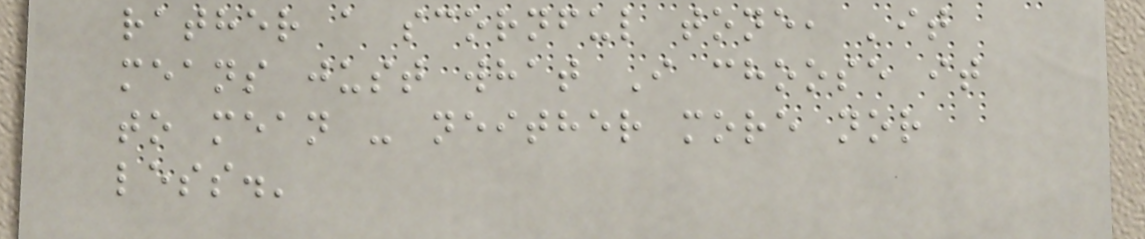rather a scornful tone, 'it
means just what I choose it
to mean - neither more nor
less.'
